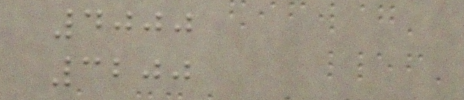4000
3200
